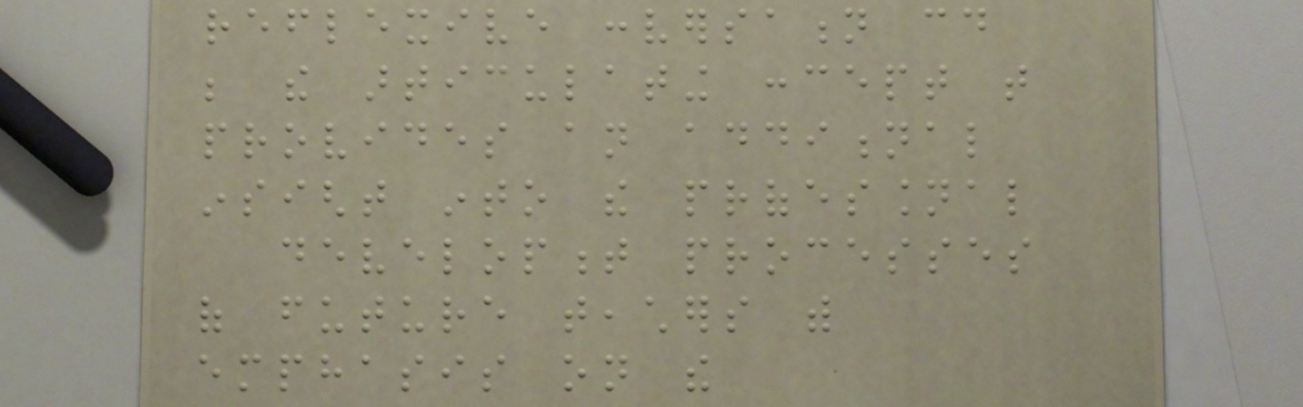reflexive conversation could
be the articulating concept that
provides an additional
insight into the professional
development processes
of future teachers with
emphasis on the
